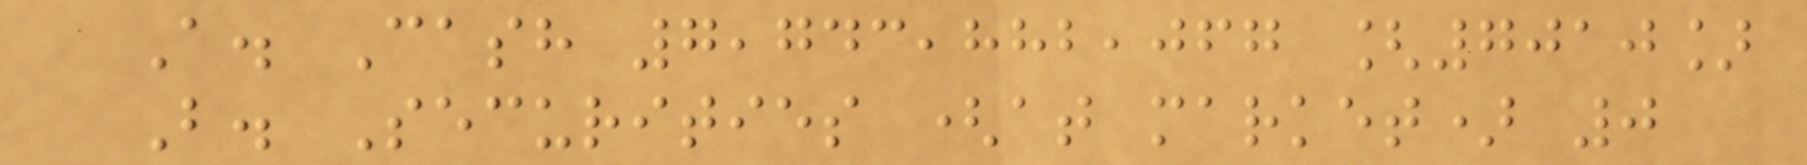A. Cash 7,743,882,067 [7010]
B. Securities (at market) 0
